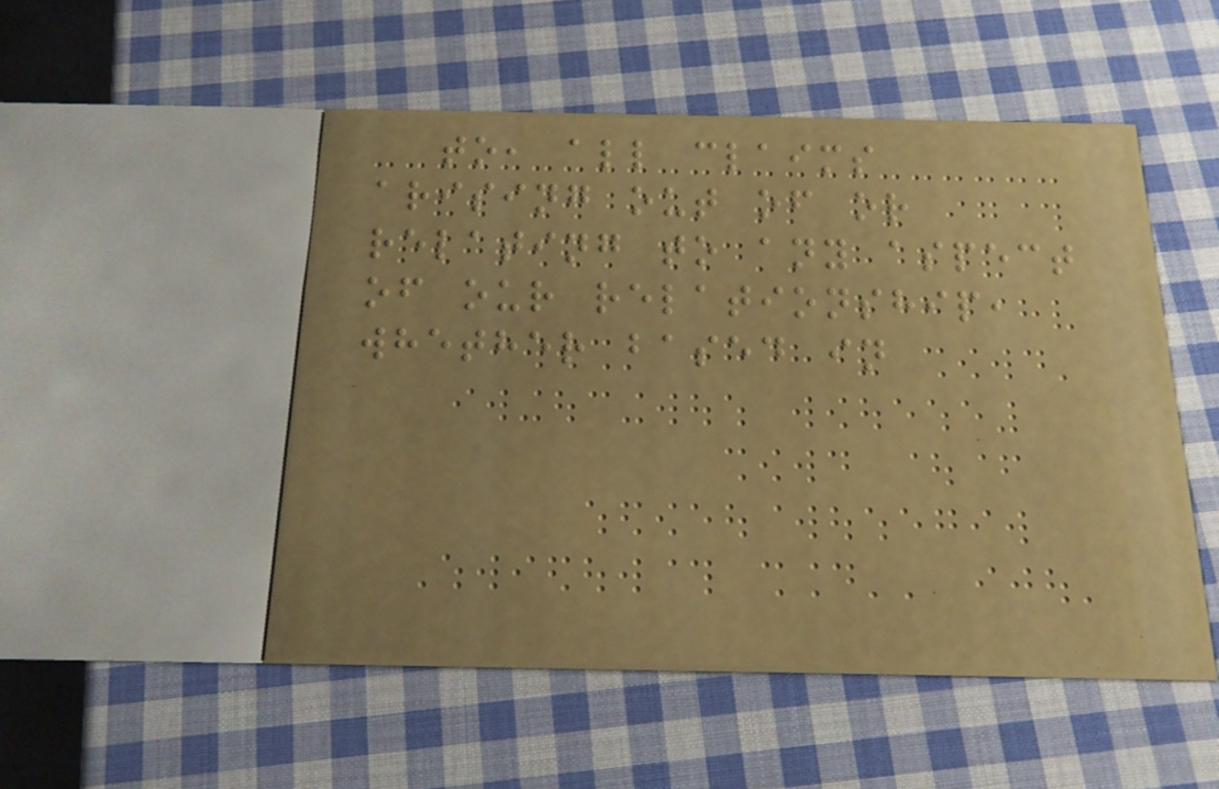to, all claims
arising out of or
relating to any aspect
of our relationship,
whether based in
